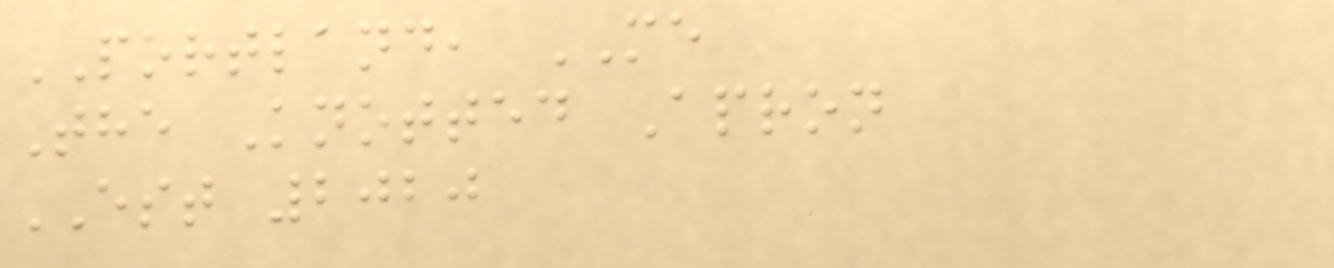PORTLAND, ME
The Knotted Apron
EST 2020
